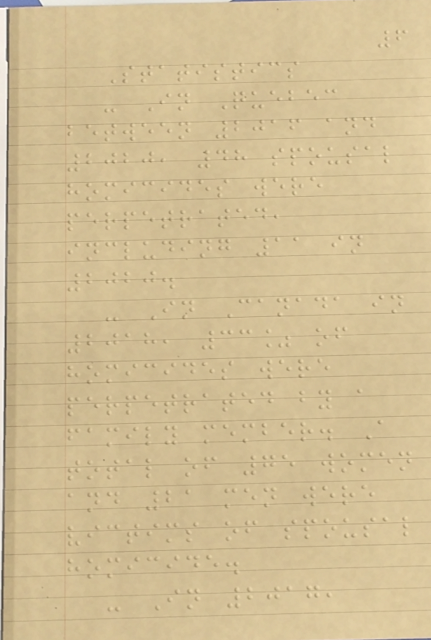6
Statistics
- In Quebec
between 2016 and
2020, 48 spousal
homicides were
perpetrated,
including 11 in
2020.
- In Canada in
2018, 33% of
homicides were
perpetrated by a
family member. A
total of 75 women
and 21 men were
victims of spousal
homicide.
- In 2017,
